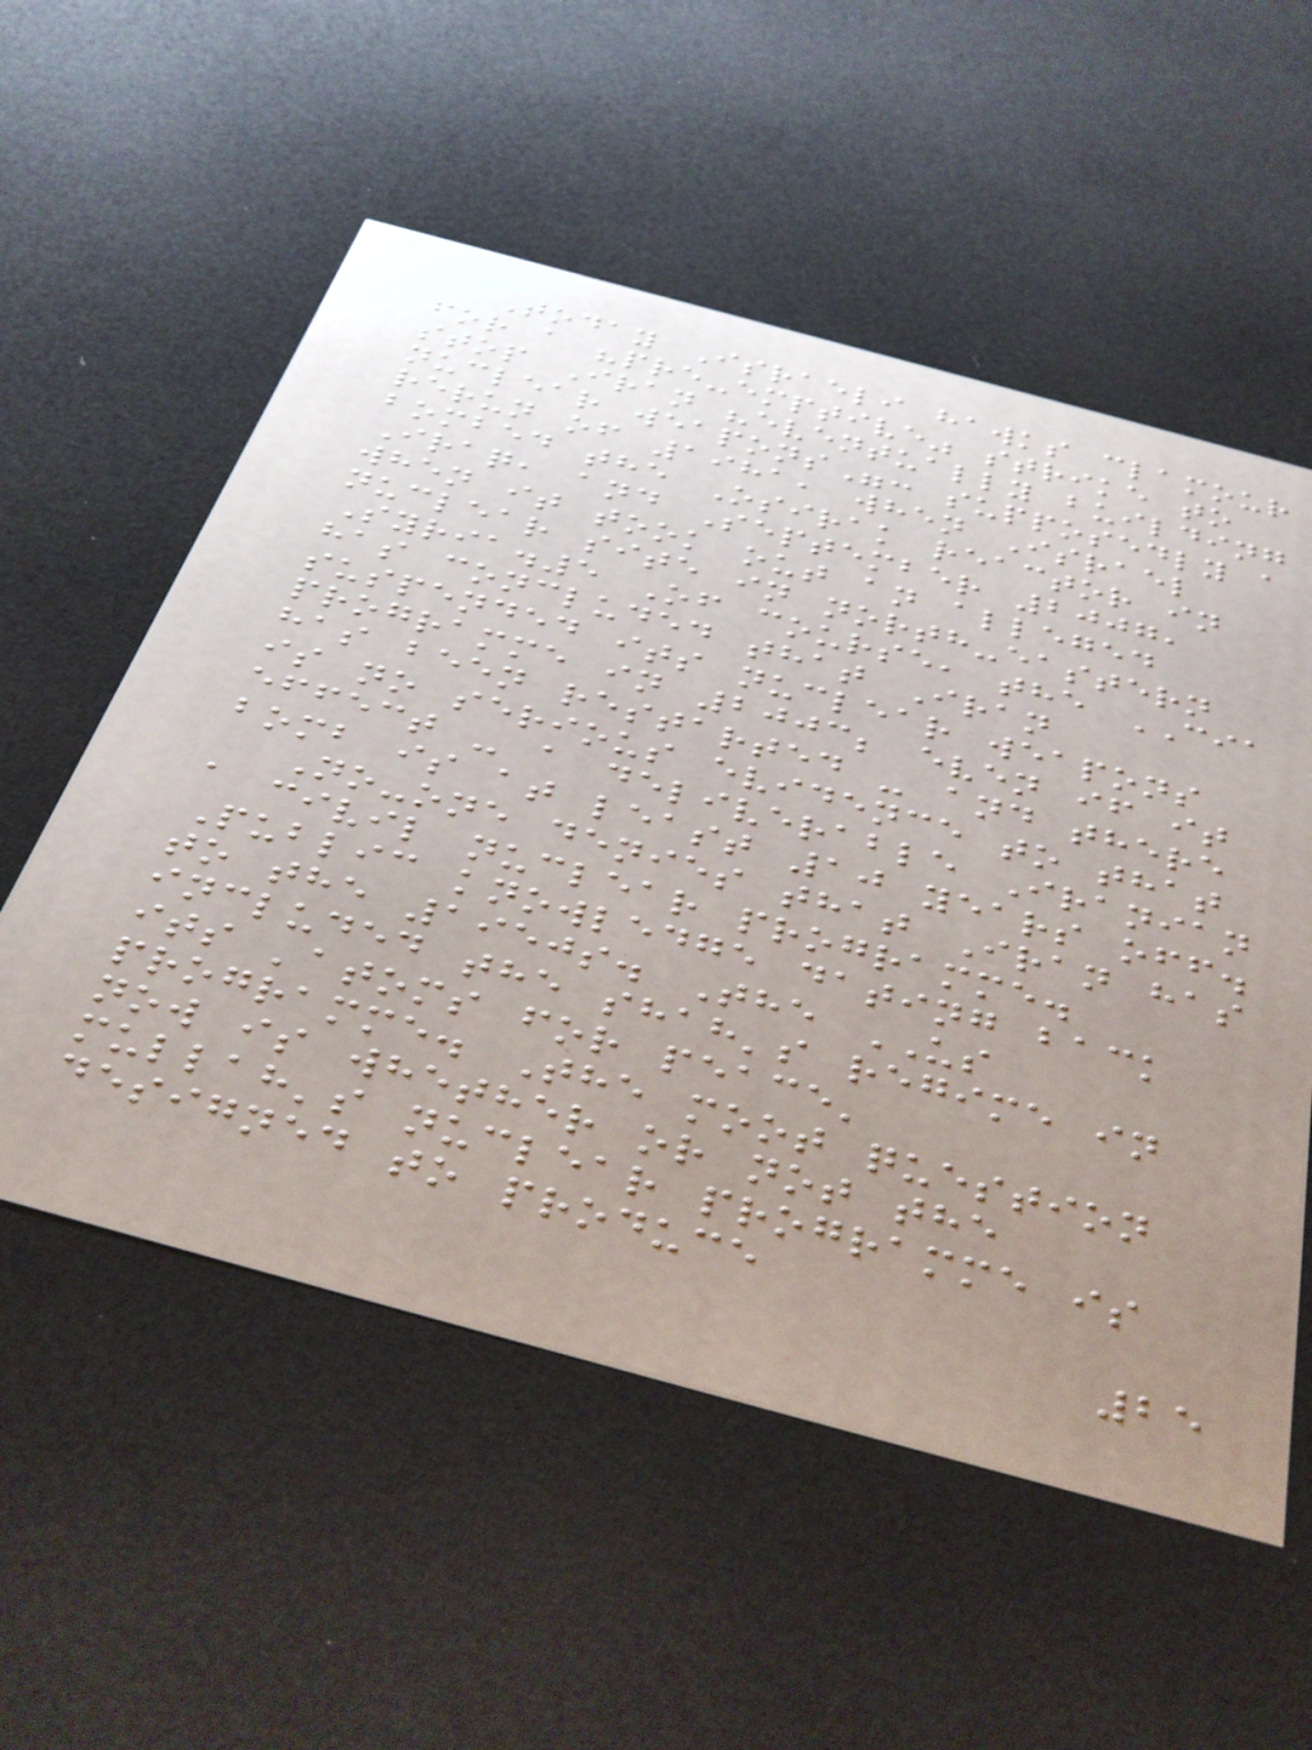Today Israeli hawks clamour
for a "pre-emptive" strike to
stop Iran "eventually building
nuclear weapons": supposedly a
rerun of 1981, when Israel
bombed the Osirak reactor in
Iraq, and September 2007,
when it took out an alleged
nuclear site in north-eastern
Syria.5 Of course, the CIA
has concluded that Iran
suspended its nuclear weapons
programme in 2003; even if it
has been restarted - and there
is no serious evidence to that
effect - a deliverable Iranian
bomb is at least 10 years off.
No-one denies that Iran has
a civil nuclear programme.
Public knowledge dating back
to the 1950s. The US
included the shah's regime in
its 'atoms for peace'
programme. The moot question
now is whether or not the
mullah's nuclear programme is
designed to produce
25
